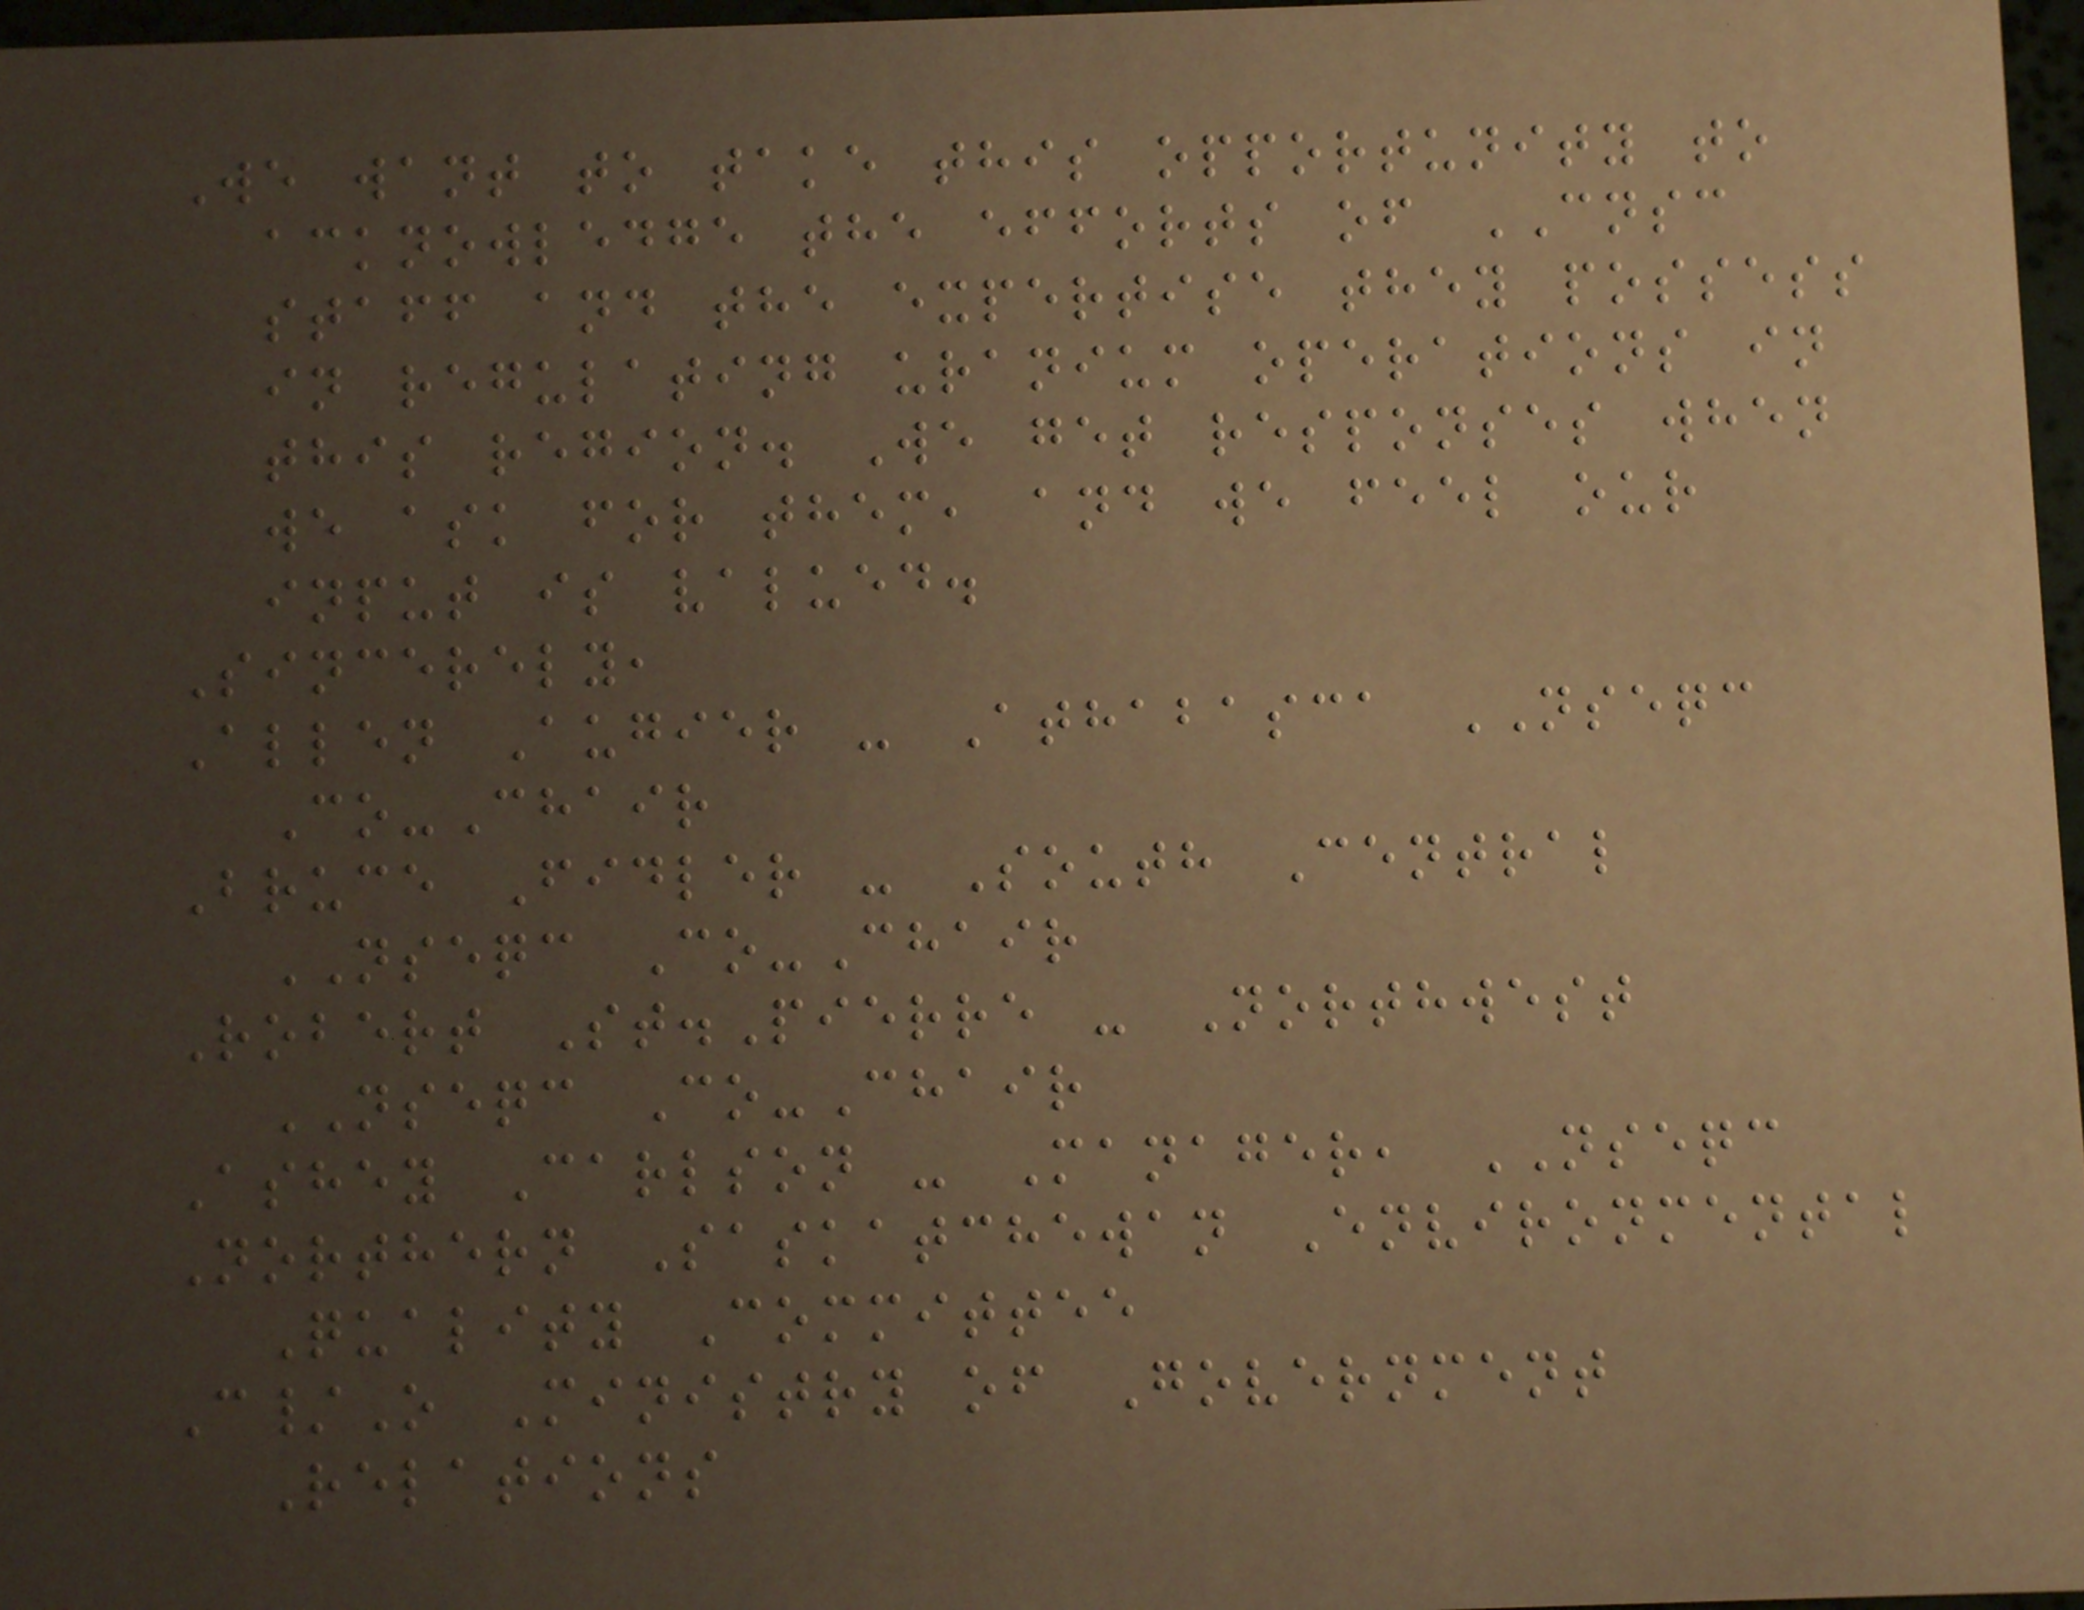We want to take this opportunity to
acknowledge the efforts of CNSC
staff and the expertise they possess
in regulating uranium operations in
this region. We get responses when
we ask for them, and we feel our
input is valued.
Sincerely,
Allen Augier - Athabasca NSEQC
Co-Chair
Bruce Fidler - South Central
NSEQC Co-Chair
Robert St.Pierre - Northwest
NSEQC Co-Chair
Ashey Carlson - Manager, NSEQC
Northern Saskatchewan Environmental
Quality Committee
C/O Ministry of Government
Relations
